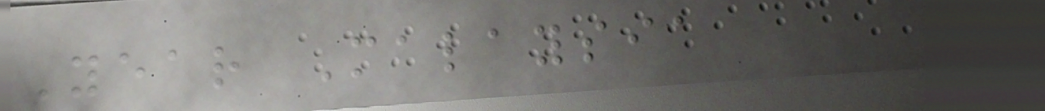Year Malaysia
